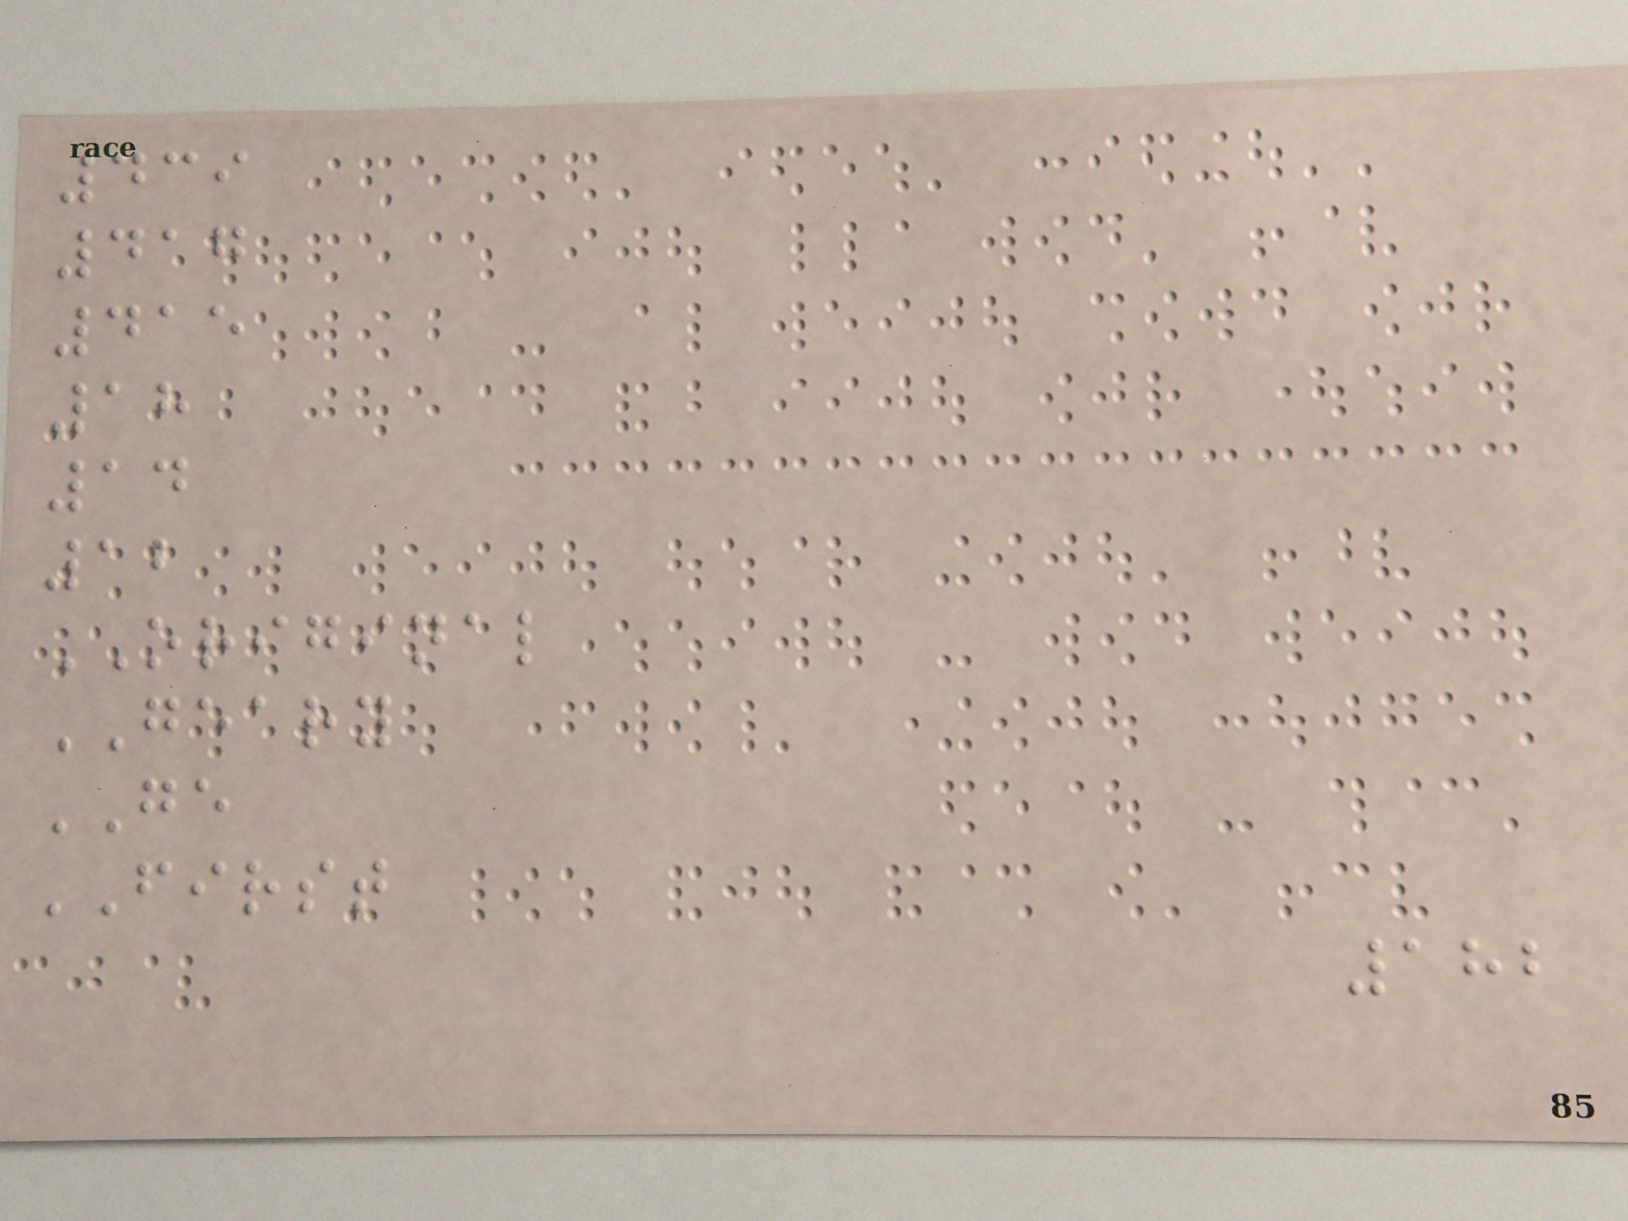439
417
415
18
14
12
ORIGINAL
GEARY
GE
FIRST
182
